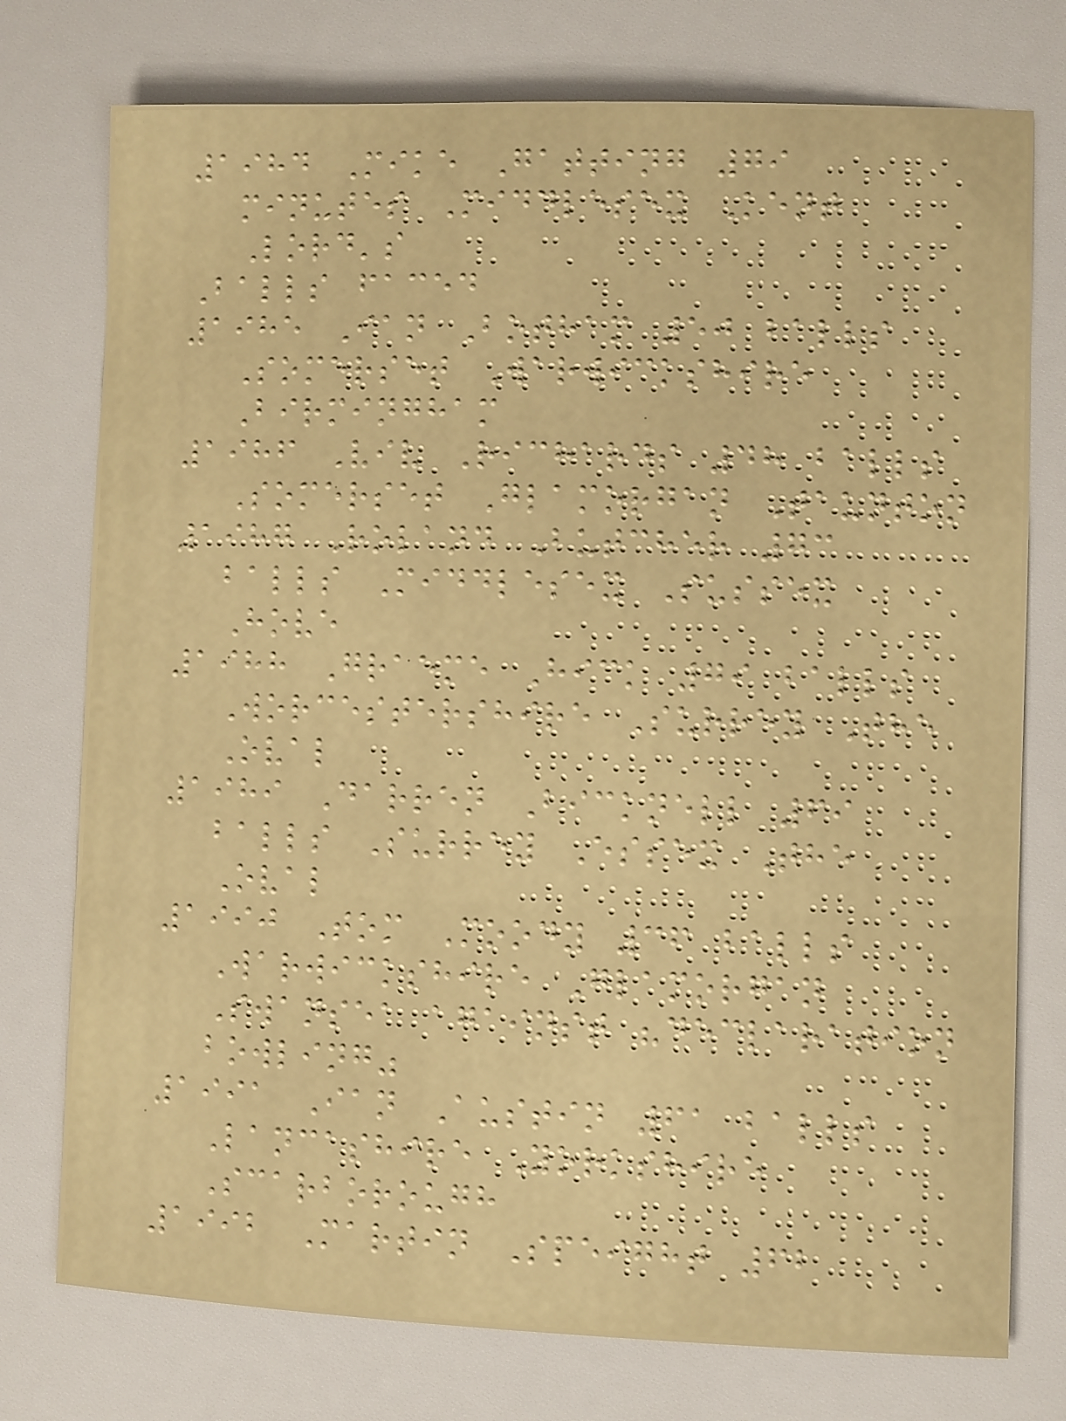1984 Mike Gatting 79
minutes Middlesex Kent
Lord's
Balls faced
1985 Ian Botham 50 balls
Somerset Warwickshire
Birmingham
1986 Viv Richards 48 balls
Somerset Glamorgan Taunton
1987 Roland Butcher 73
balls Middlesex Sussex
Hove
1988 Graeme Hick 79 balls
Worcestershire Surrey The
Oval
1989 Darren Bicknell 69
balls Surrey Essex The
Oval
1990 Tom Moody 36 balls
Warwickshire Glamorgan
Swansea against "declaration
bowling"
1991 Ian Austin 61 balls
Lancashire Yorkshire
Scarborough
1992 Martin Speight 62
